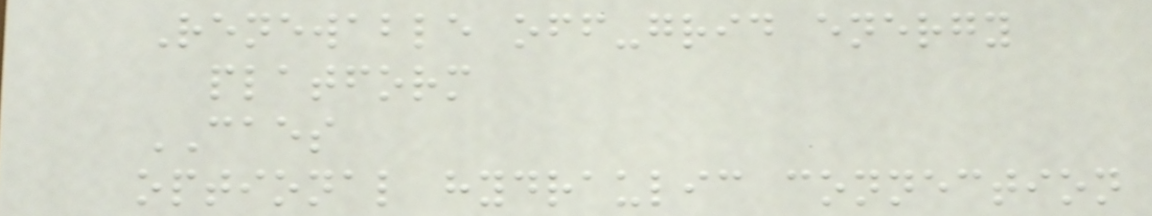Renewable off-grid energy
platform
CAES
optional hydraulic connection
